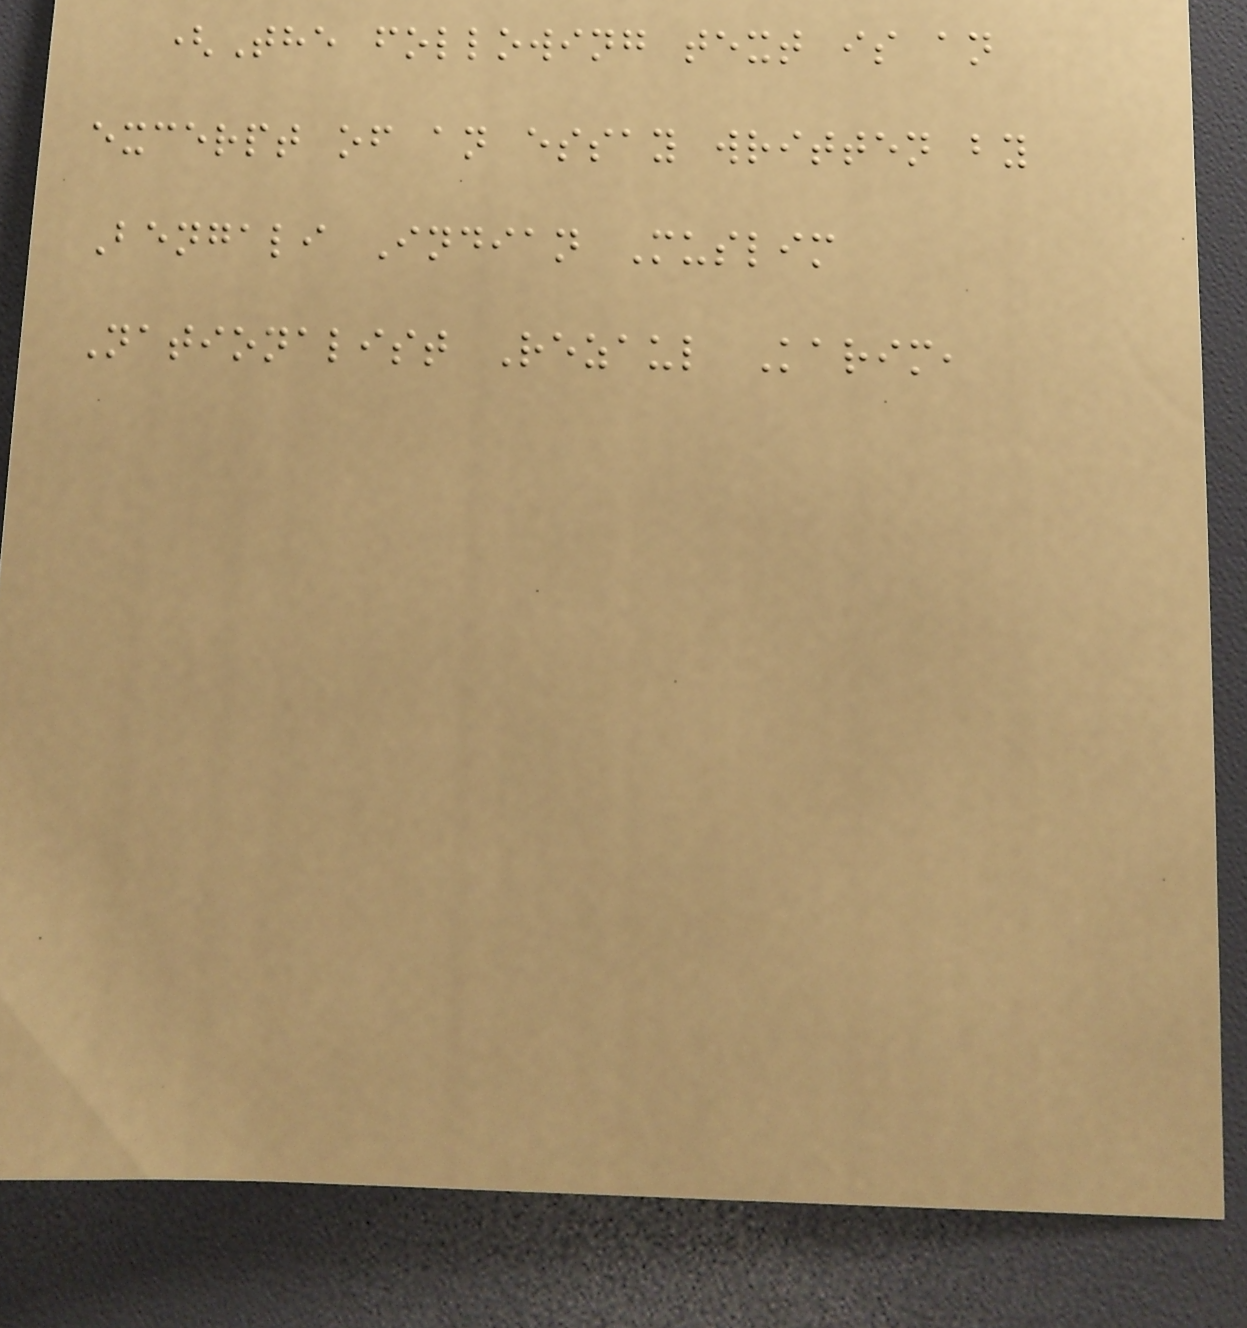(The following text is an
excerpt of an essay written by
Bengali Indian Muslim
Nationalist Rezaul Karim,
